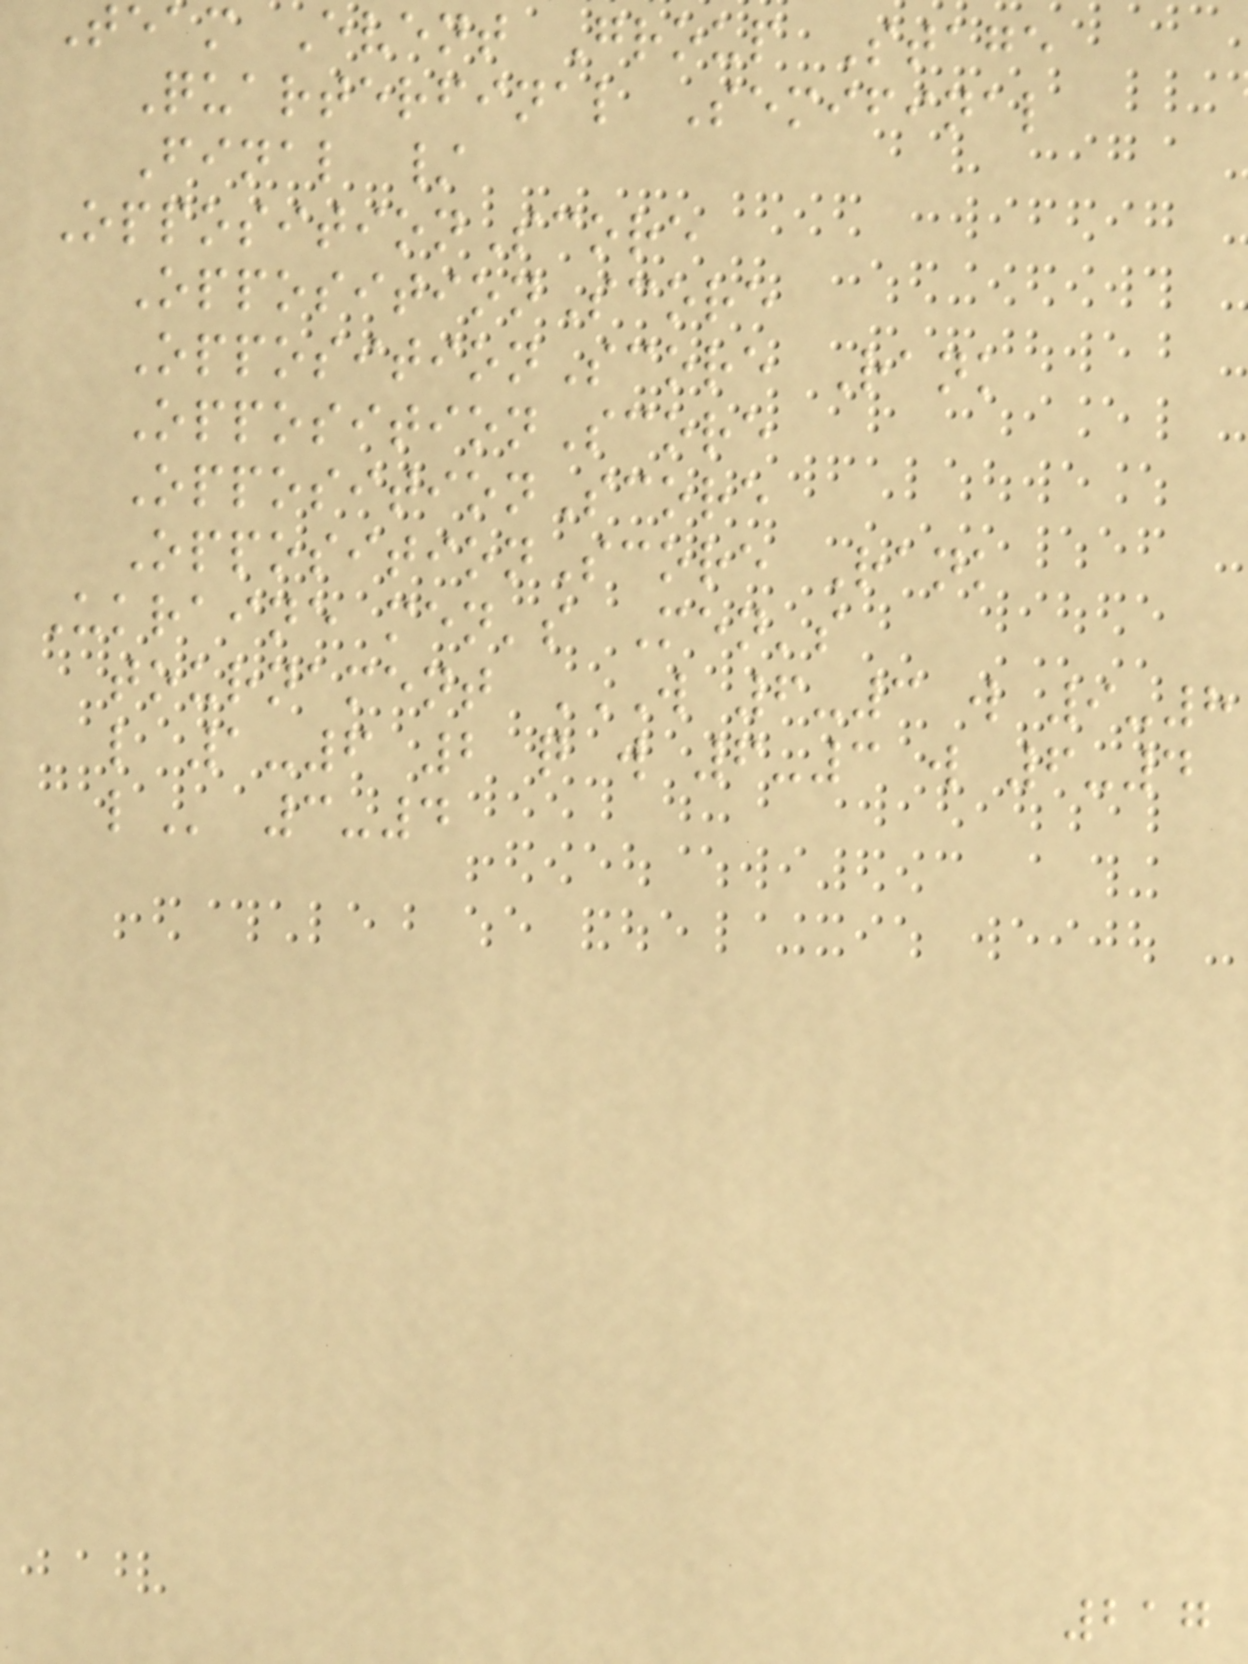Team Event Group Stage
Quarterfinal Semifinal
Final /
OppositionScore
OppositionScore
OppositionScore Rank
OppositionScore
OppositionScore
OppositionScore Rank
Ukraine men's Men's
tournament W 6-3 W 9-8
l 1-6 2 q w 6-3 w 6-4
3-4
217
